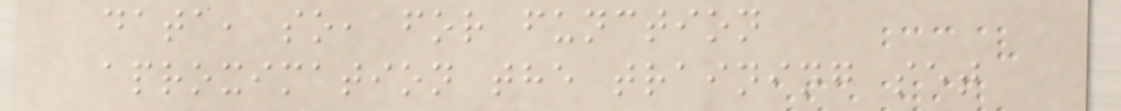data, so, for function
aproximation the training set
